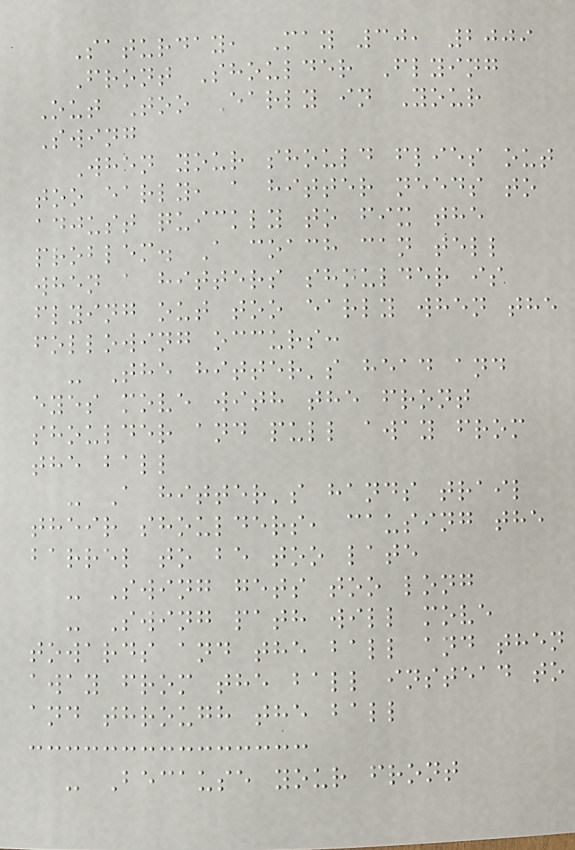Saturday, May 30, 2009
Front Shoulder Flying
Out Too Early in Your
Swing
When your should flies out
too early, a hitter needs to
adjust quickly to fix the
problem. A coach can tell
when a hitters shoulder is
flying out too early when the
following occurs:
- The hitter's head and
eyes move with the front
shoulder and pull away from
the ball
- A hitter's hands trail
their shoulders, causing the
barrel to be too late
- Swing gets too long
- Swing path will move
towards and the ball and then
away from the ball instead to
and through the ball
- Because your front
